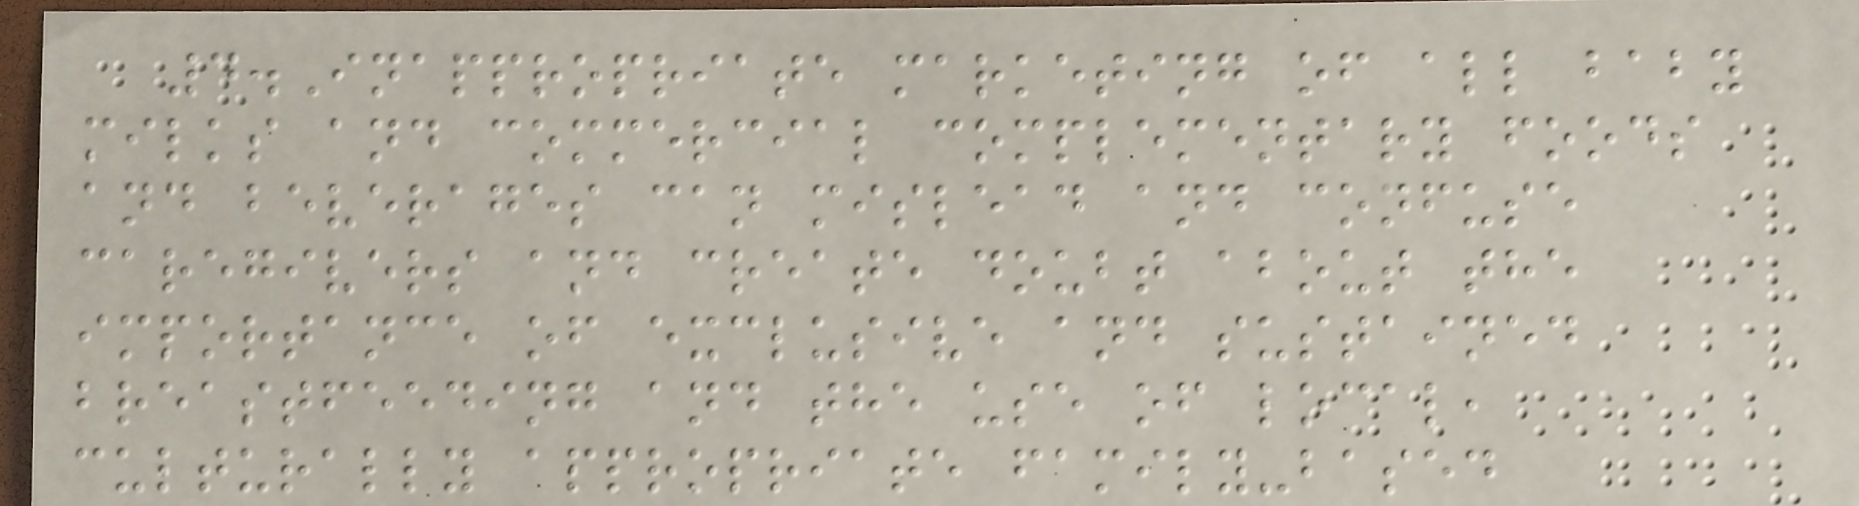4.Inappropriate marketing of all baby
milks and commercial complementary foods
and beverages can mislead and confuse
caregivers and create doubt about the
importance of exclusive and sustained
breastfeeding and the use of local,
culturally appropriate family-based
